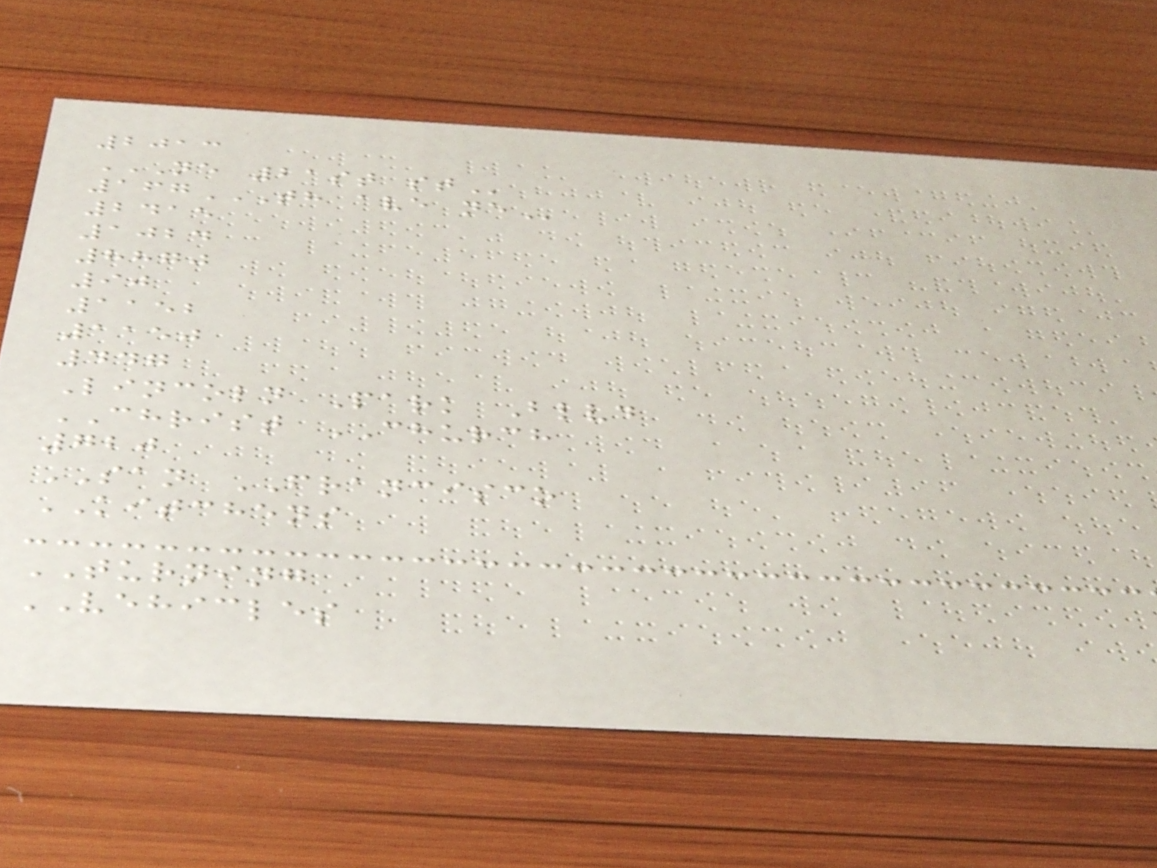2013
NE 21ST ST
167TH AVE NE
2415
1024
8870
90
1152
1150
447
Lincoln Park Blvd
CHRIST CHURCH
720
SAN FRANCISCO
KITCHENS
TURNING
VEHICLES
